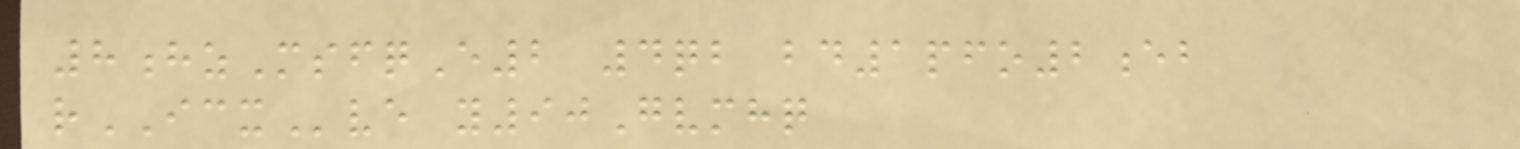8hzMsfqE2 4qb bd1pfo2eb
rICXve y90Gvmhq
